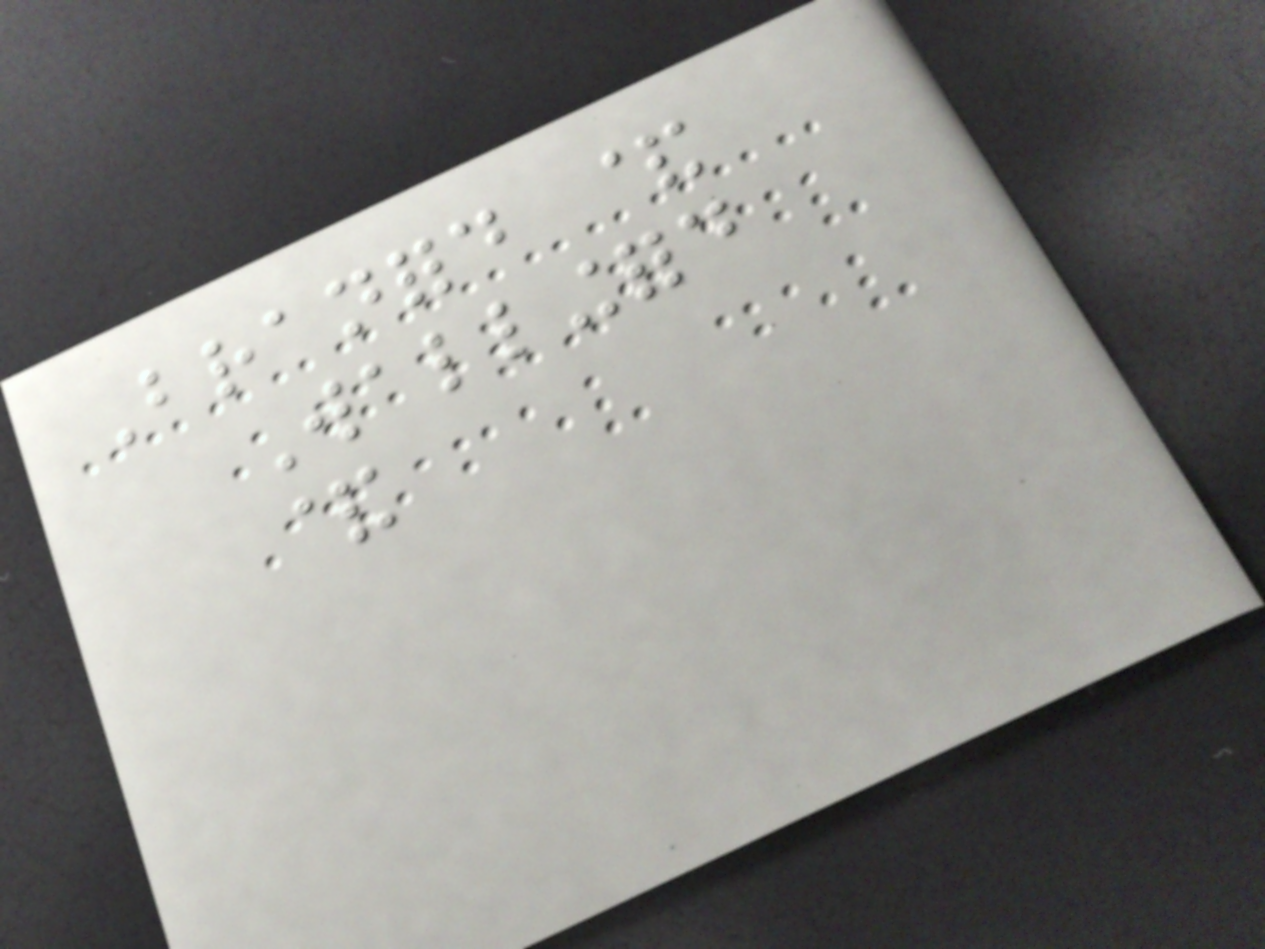Branford &
Wallingford
&
